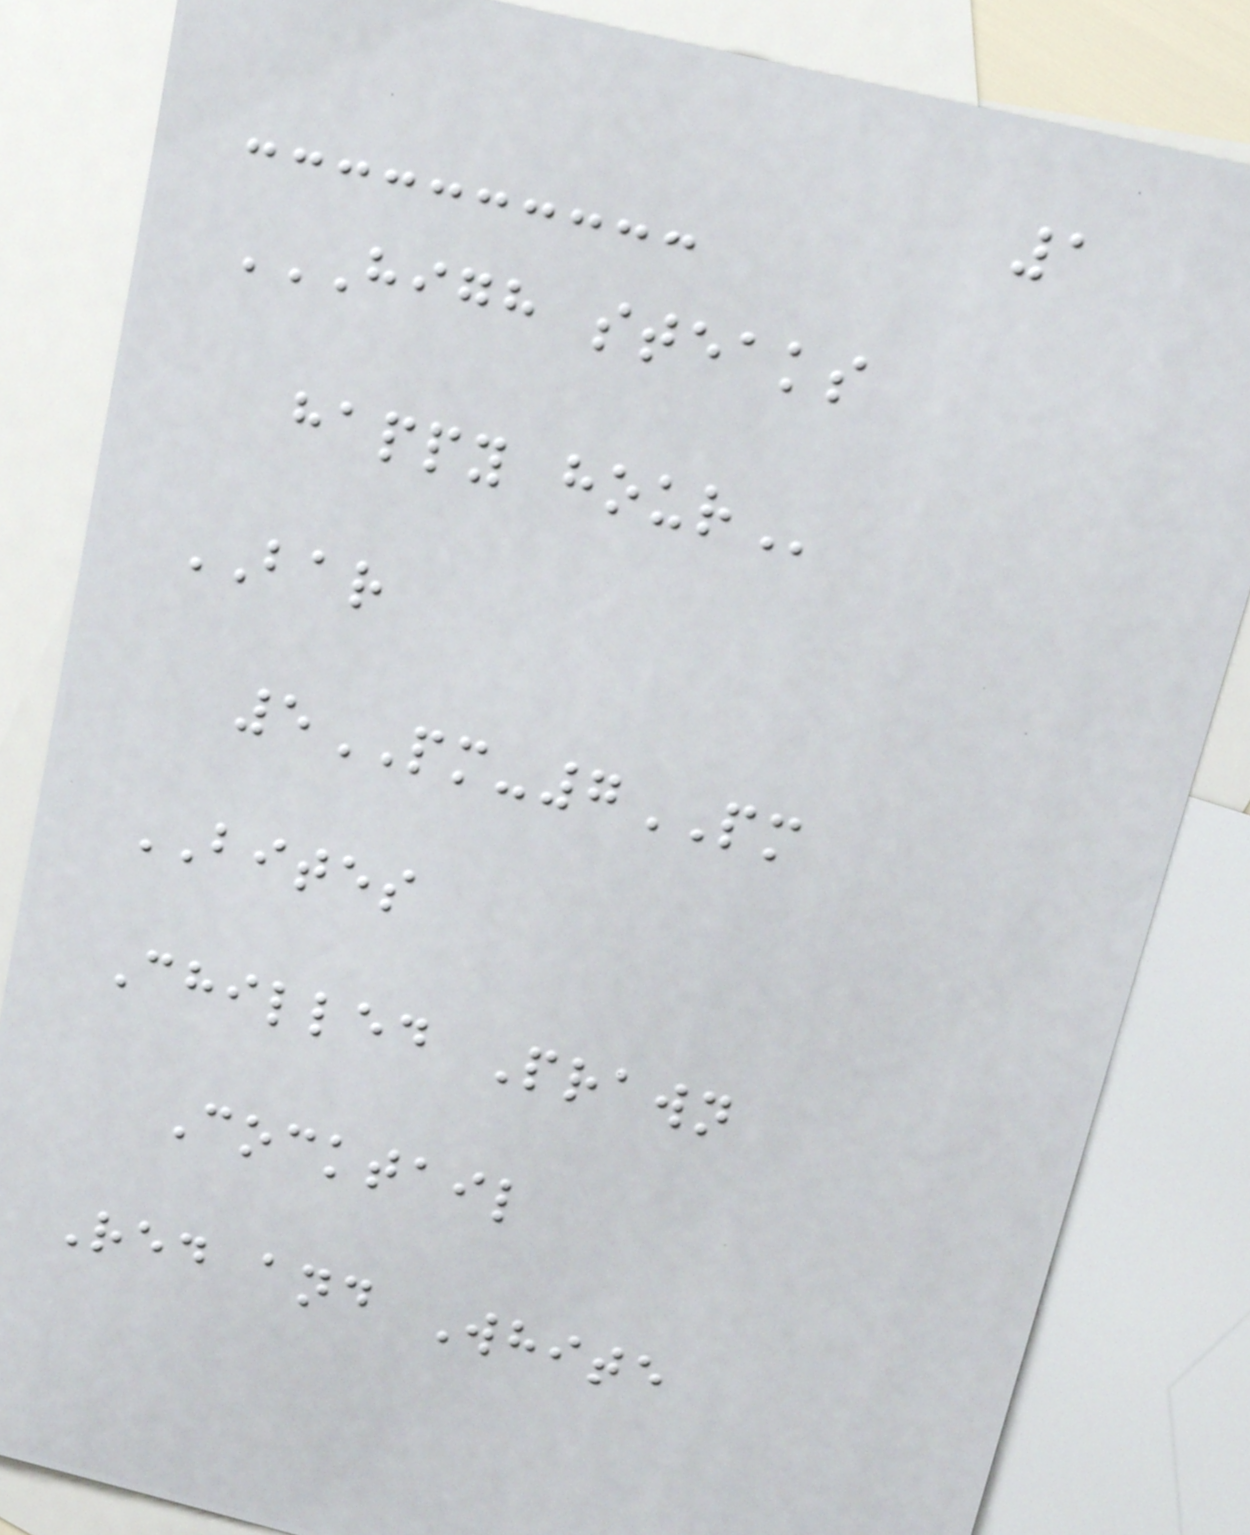1
HIGH STEAKS
HAPPY HOUR
BAR
5PM-7PM
BITES
Chilled Prawn
Cocktail
Red and White
